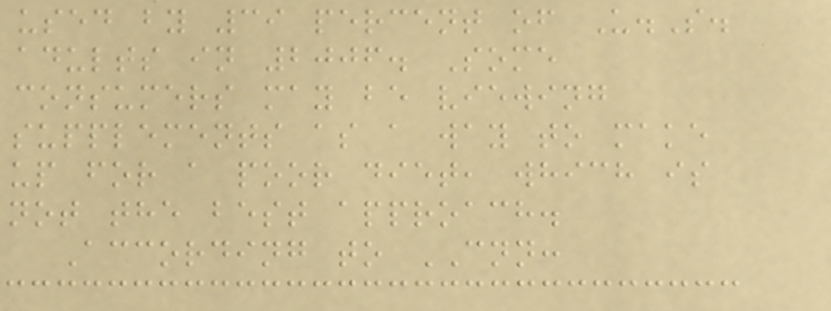used by 39 percent of U.S.
adults in 2006. Some
consumers may be viewing
supplements as a way to make
up for a poor diet, which is
not the best approach.
According to CNN:
